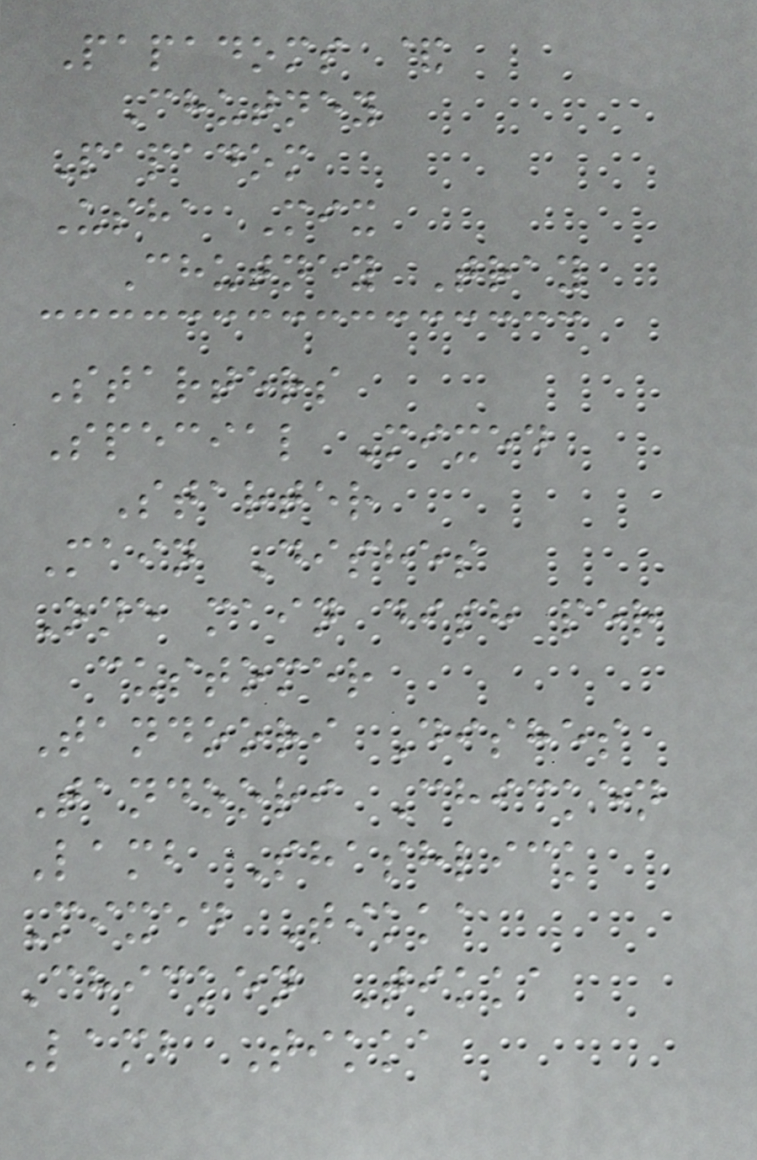Papadoms &
Chutney
Papadom
Usha Mix
Chutney Tray
Starters
Special Mixed
Starter
Main Dishes
One main dish per
customer
Tandoori Dishes
Tandoori Chicken
Lamb Shashlick
Mixed Tikka
Chicken Tikka
Lamb Tikka
